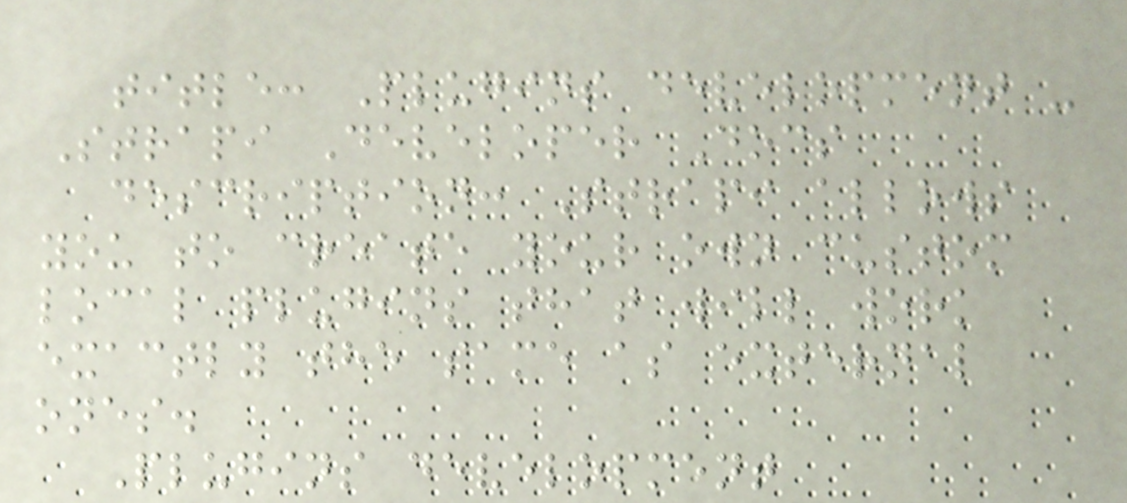title: Plugins development -
Strapi Developer Docs
description: Strapi allows
you to create your own custom
local plugins that will work
exactly the same as external
ones.
Plugins development
